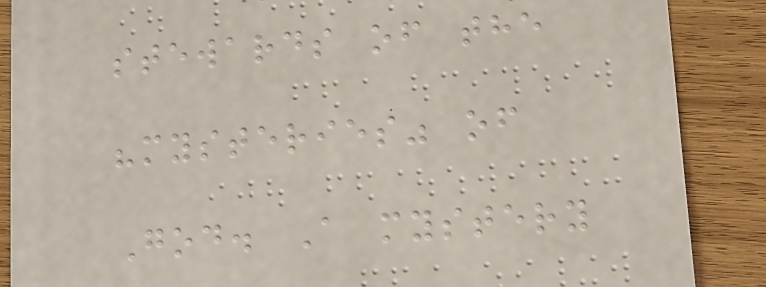stewards of the
"mysteries" of
God. A mystery
